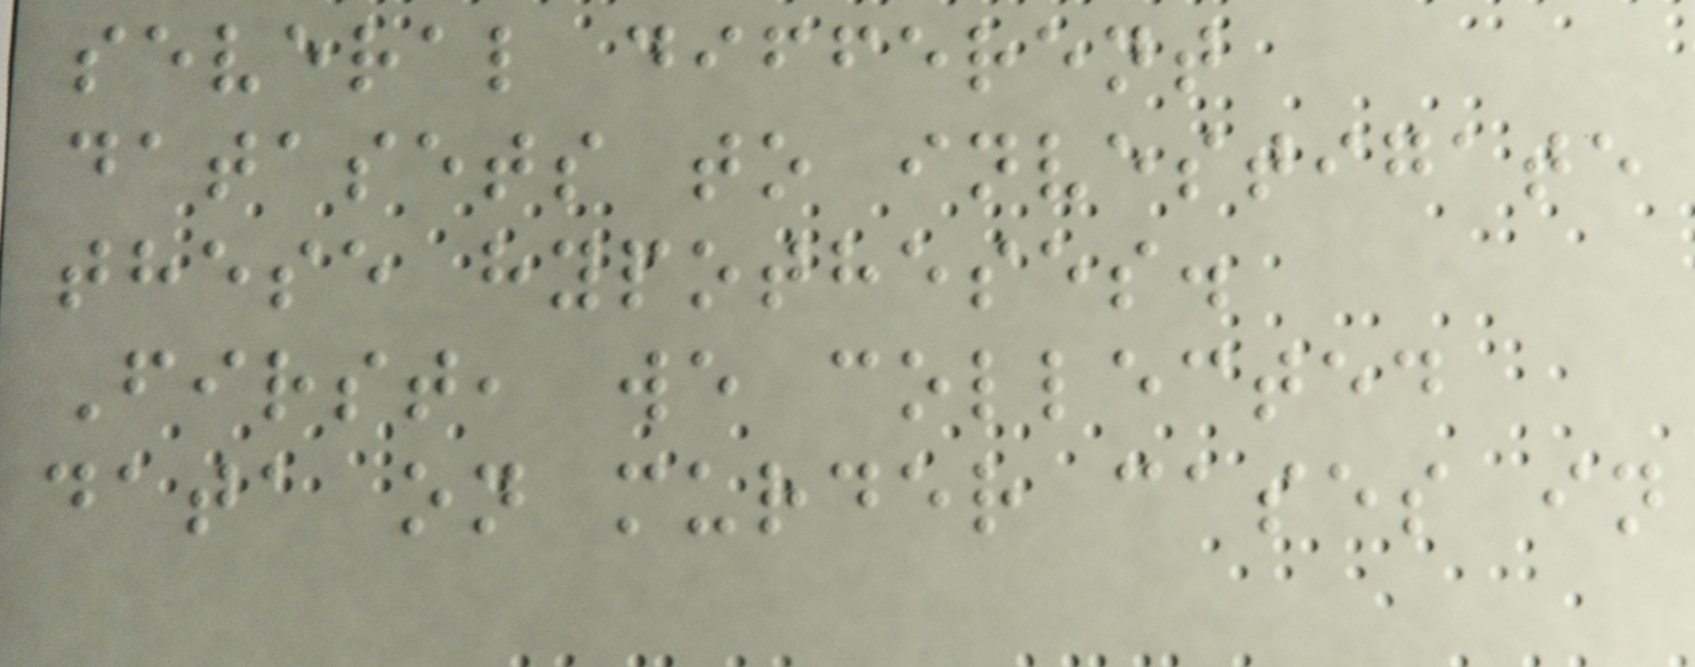several different
datasets to investigate
these hypotheses.
First, we collected
data on murder cases in
